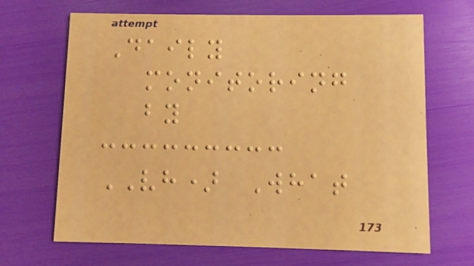Daily
monitoring
by
VH) What
